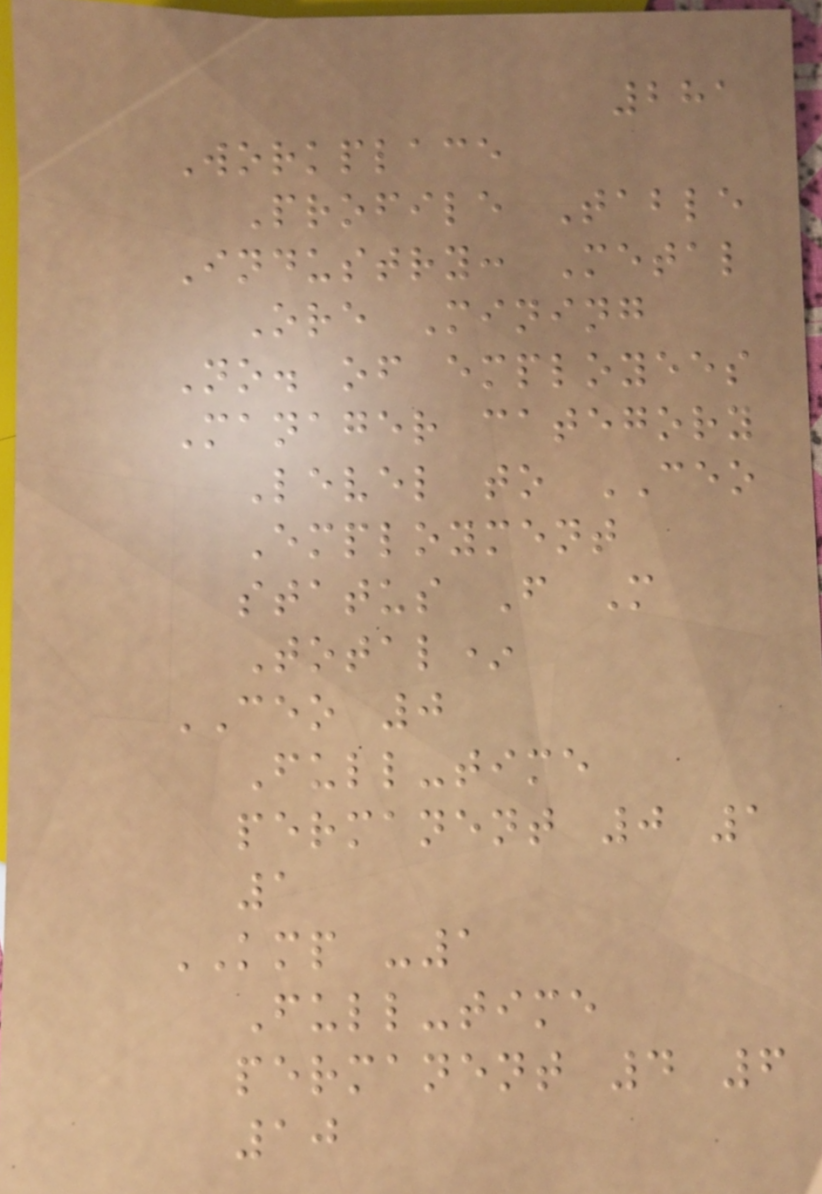281
Workplace
Profile Table
Industry: Metal
Ore Mining
No. of employees
Manager category
Level to CEO
Employment
status F M
Total*
CEO 0
Full-time
permanent 0 1
1
KMP -1
Full-time
permanent 4 6
10
